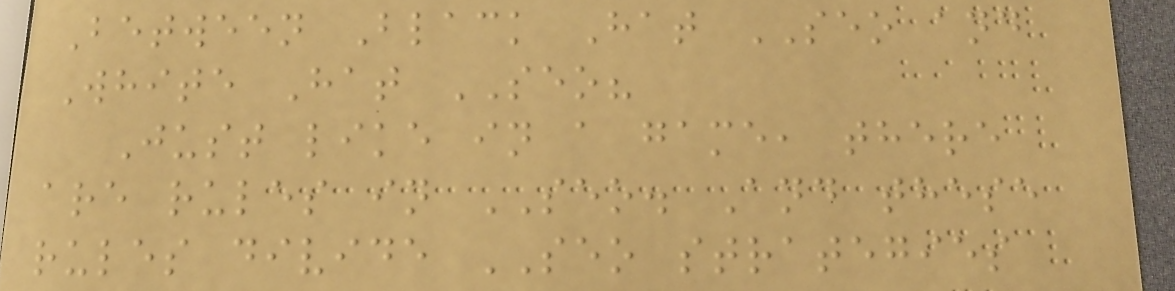Between Black Hat SEO and
White Hat SEO?
Just like in a game, there
are rules in SEO. And these
rules divide SEO strategies
